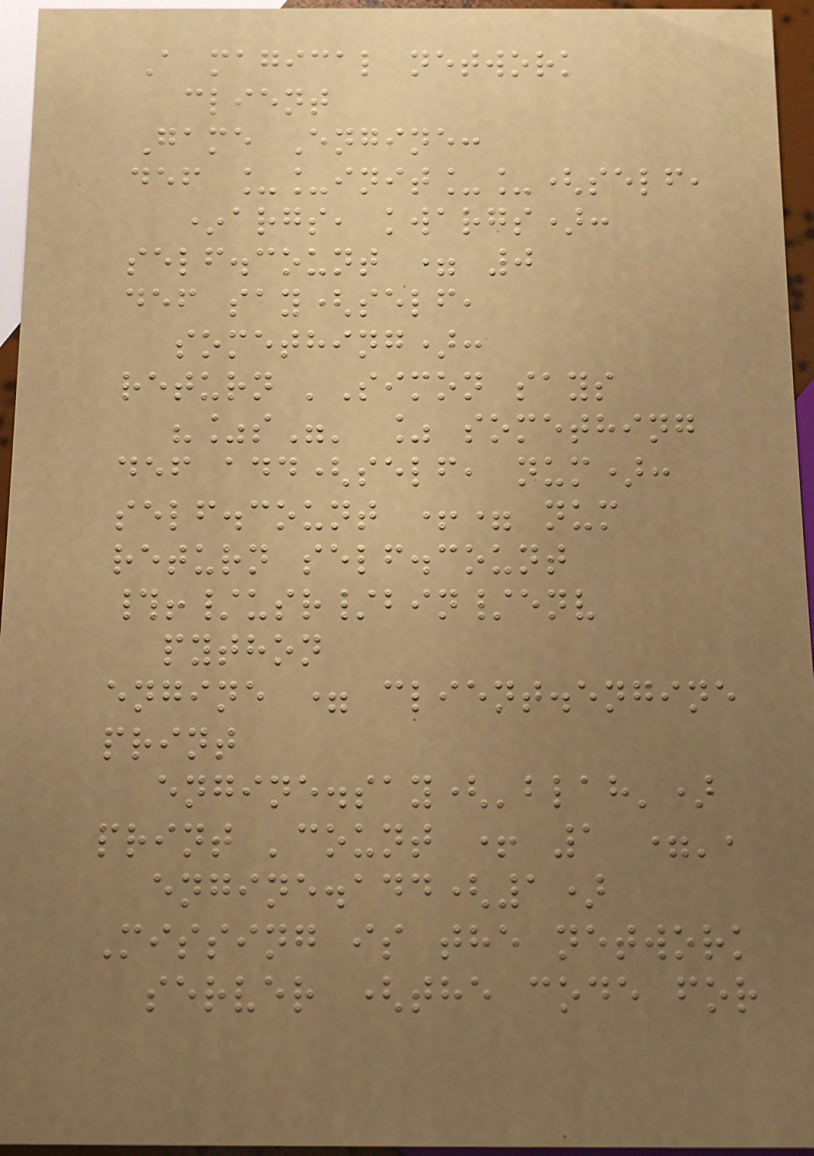A magical network
client
Game Engine:
def __init__(self,
*args, kwargs):
self.count = 0
def say(self,
something):
return 'Simon says
"%s"' % something
def add(self, num):
self.count += num
return self.count
#!/usr/bin/env
python
engine = client.engine
print
engine.say('blah')
print 'count + 1 =',
engine.add(1)
Missing is the network
server (the code for
